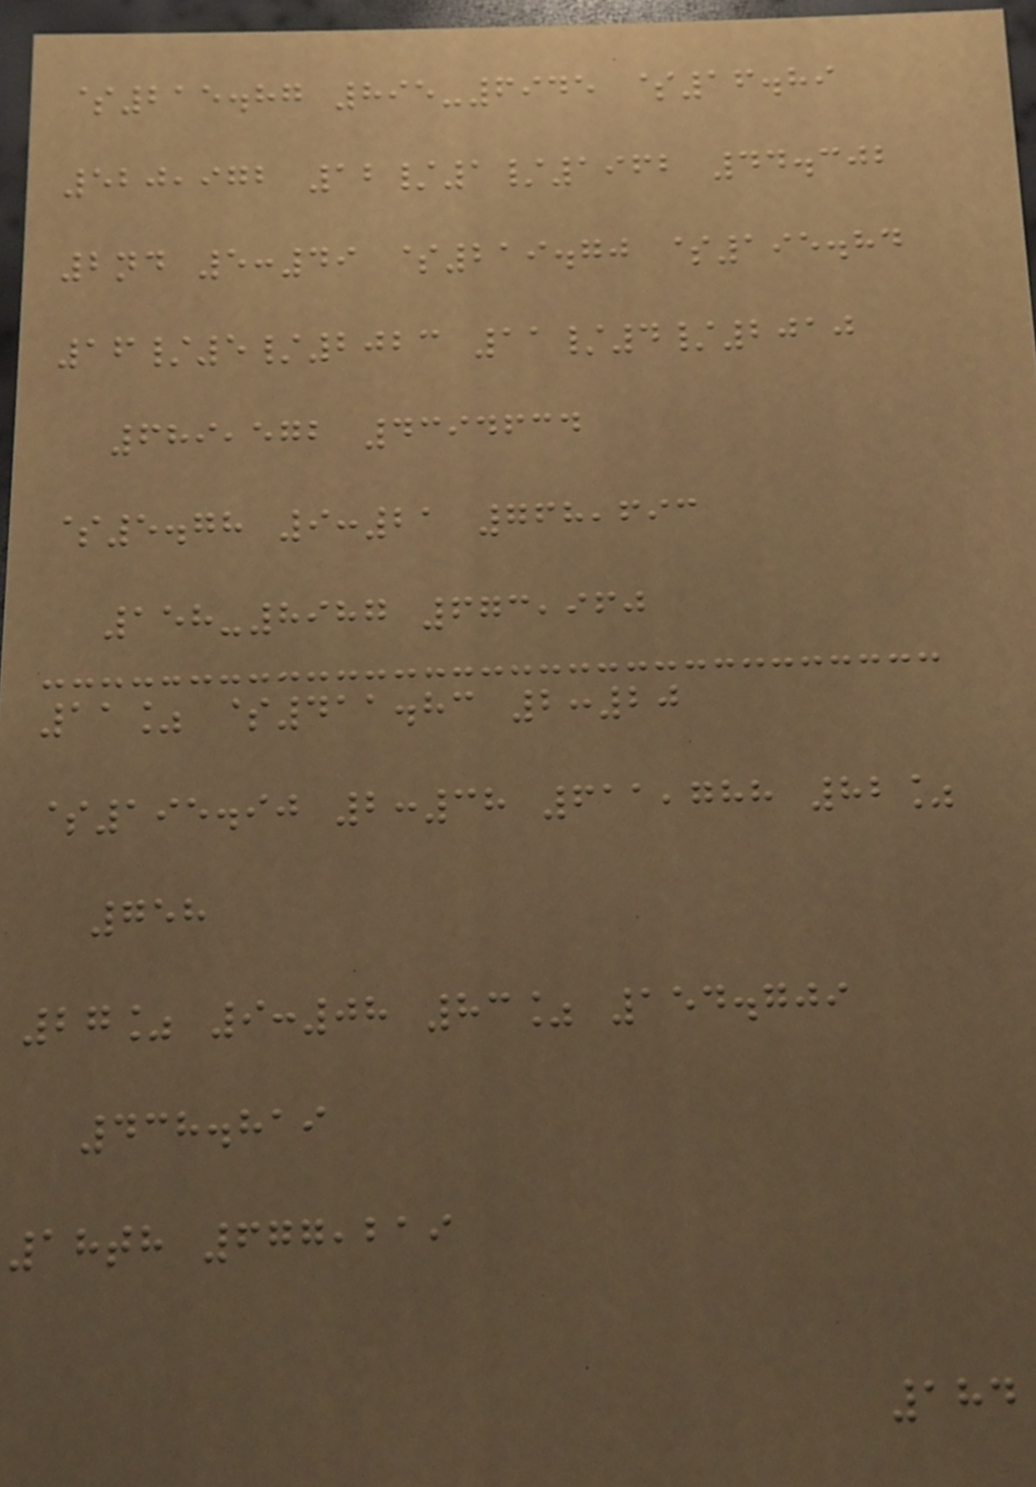$215.87 895-6945 $16.89
520,972 12/1/1962 44.302
2nd 5:49 $219.70 $195.84
16/5/2023 11/4/2010
689,572 4394634
$5.78 9:21 768,693
158-8987 673,960
11% $411.83 2:20
$195.90 2:38 611,788 82%
758
27% 9:08 83% 154.709
438.819
18th 677,219
184
